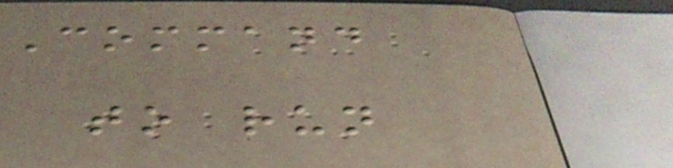Command
to run
